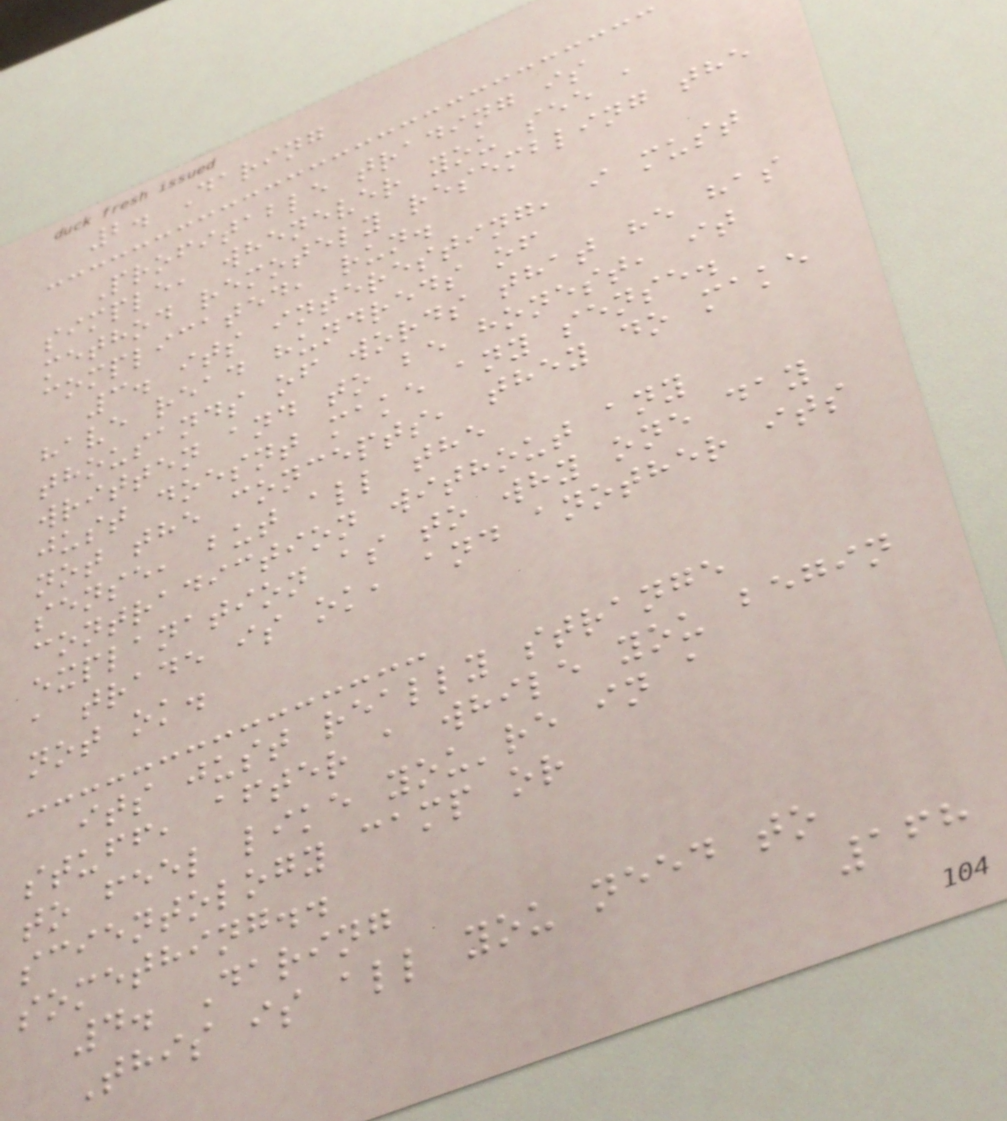2. Daring
Profitable trading is
simple, whenever you see a
method remotely resembling the
complicated, run.
3. its interesting, i must
have read hundreds of
thousands of words that he has
written and to be honest, it
just doesnt make any sense.
not the concepts, they do make
sense, but all the
contradiction without any
explanation as to why one day
a trade is ok, and another its
not ok.
its just really strange
stuff, after a while you begin
to feel like you're in a
scientology camp or
something..
4. Daring
This is all you need to
168
